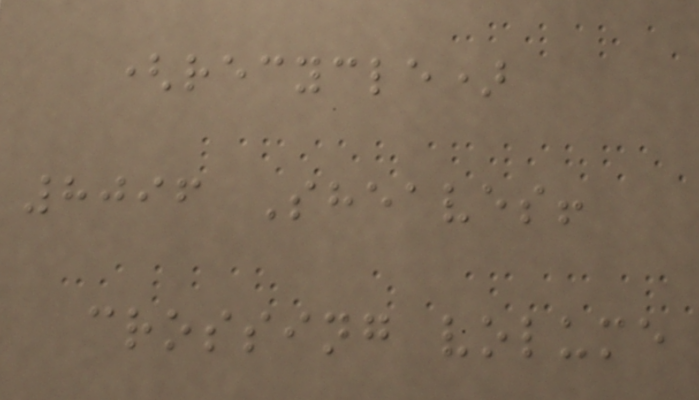(recycle)
8096 Sheaves!
crossing volume
